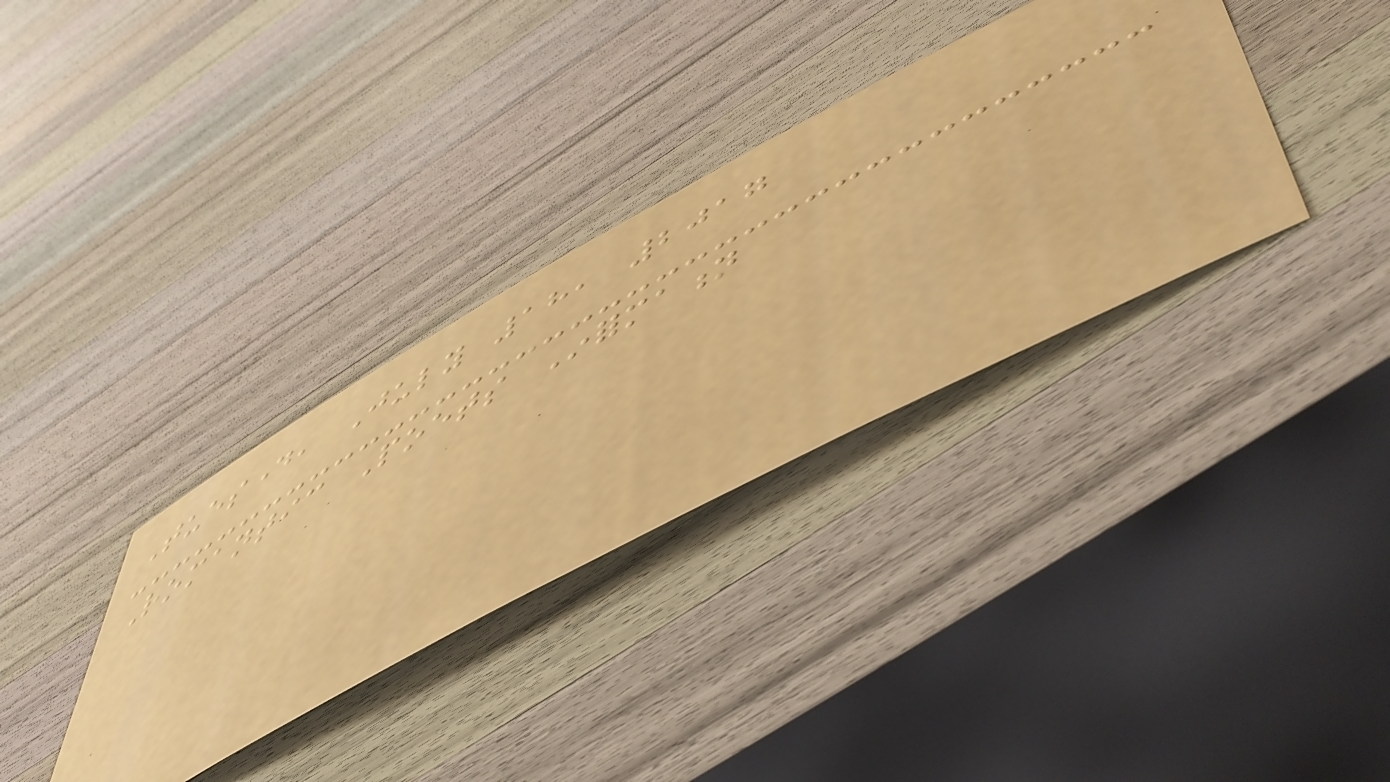Tuesday, July 18, 2017
Romantic Poets Information
